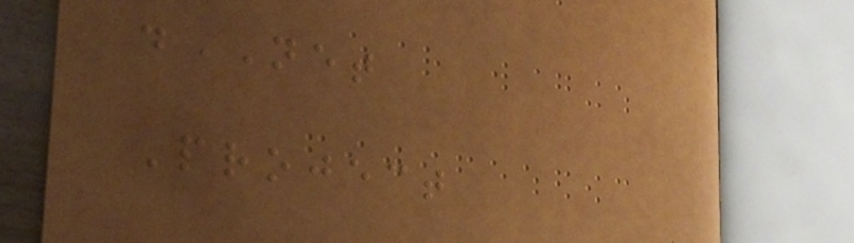.NET
Project
